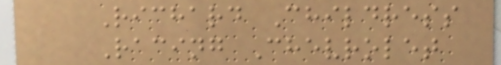Richard Childress
Racing Chevrolet
